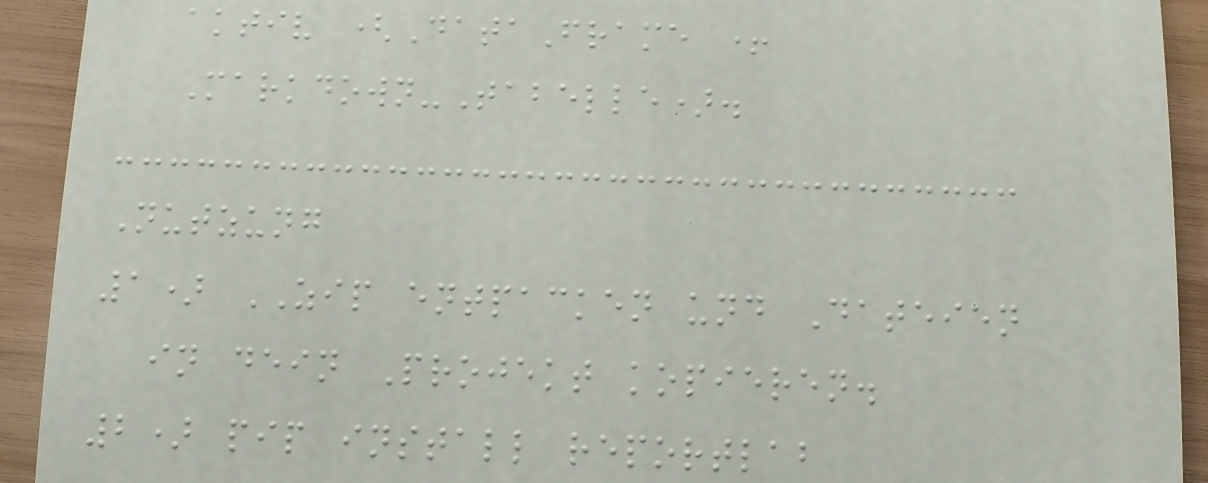aktiv (DataFrame +
Markdown-Tabelle).
Nutzung
1) ZIP entpacken und Dateien
in dein Projekt kopieren.
2) pip install reportlab
